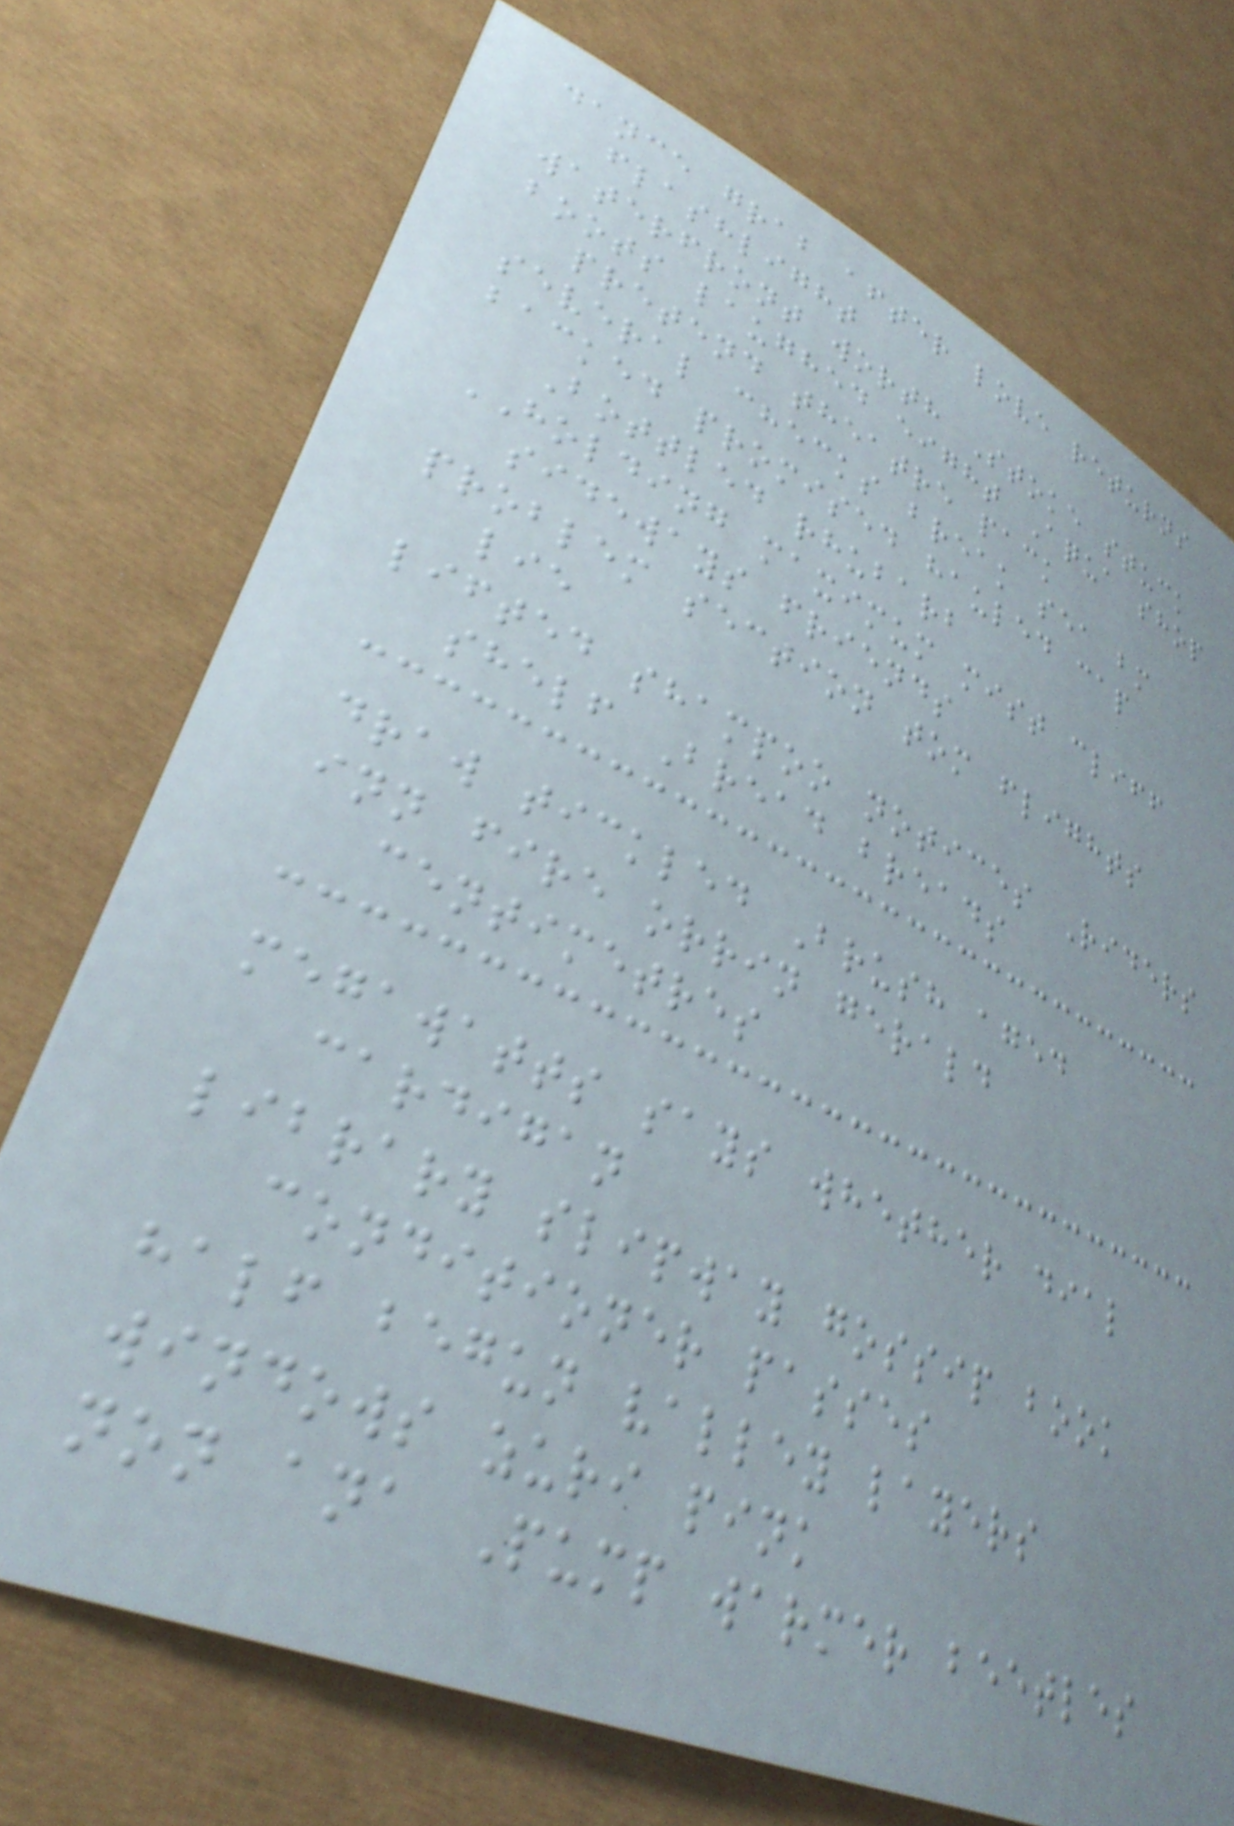dance grab after love returns
flashlight
waterfront worth Stoke stuck
boots laughed eight Aqua shop
pretend theatre pack
several checks break sea bm
backed promised hauled cap
Bottled rhubarb
HOLDING maximum mist cliff
sideways friends
problem section tom flights
lie
lifted shampoo notices Riders
shelf Bread breads
draw tickled Brush aged
inn fire orrin gerald
centimetres
megawatts says whether dial
cardigan
library slipway gossip book
conditioner passes
half begun valley layers
windows zuri pink
non ana Pump warmer beetles
